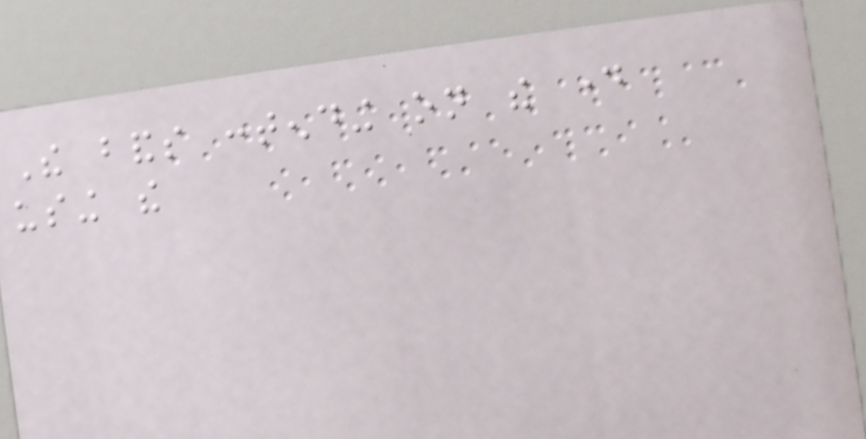The bands contending on the day
using the
